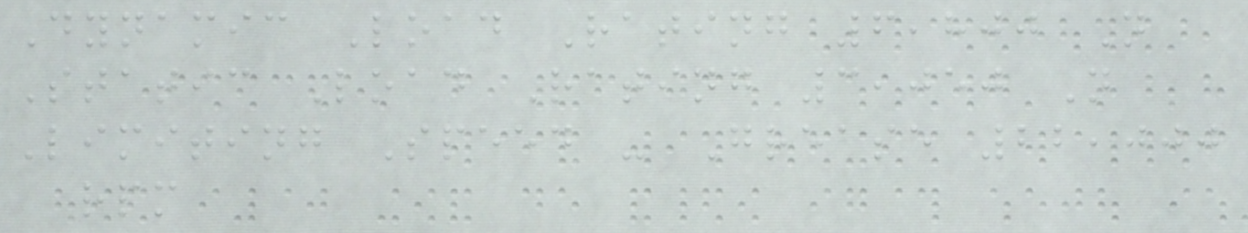Dynamic Load Rating 6,800 N
Static Load Rating 3,050 N
Limiting Speed - Grease 22,000
rpm
